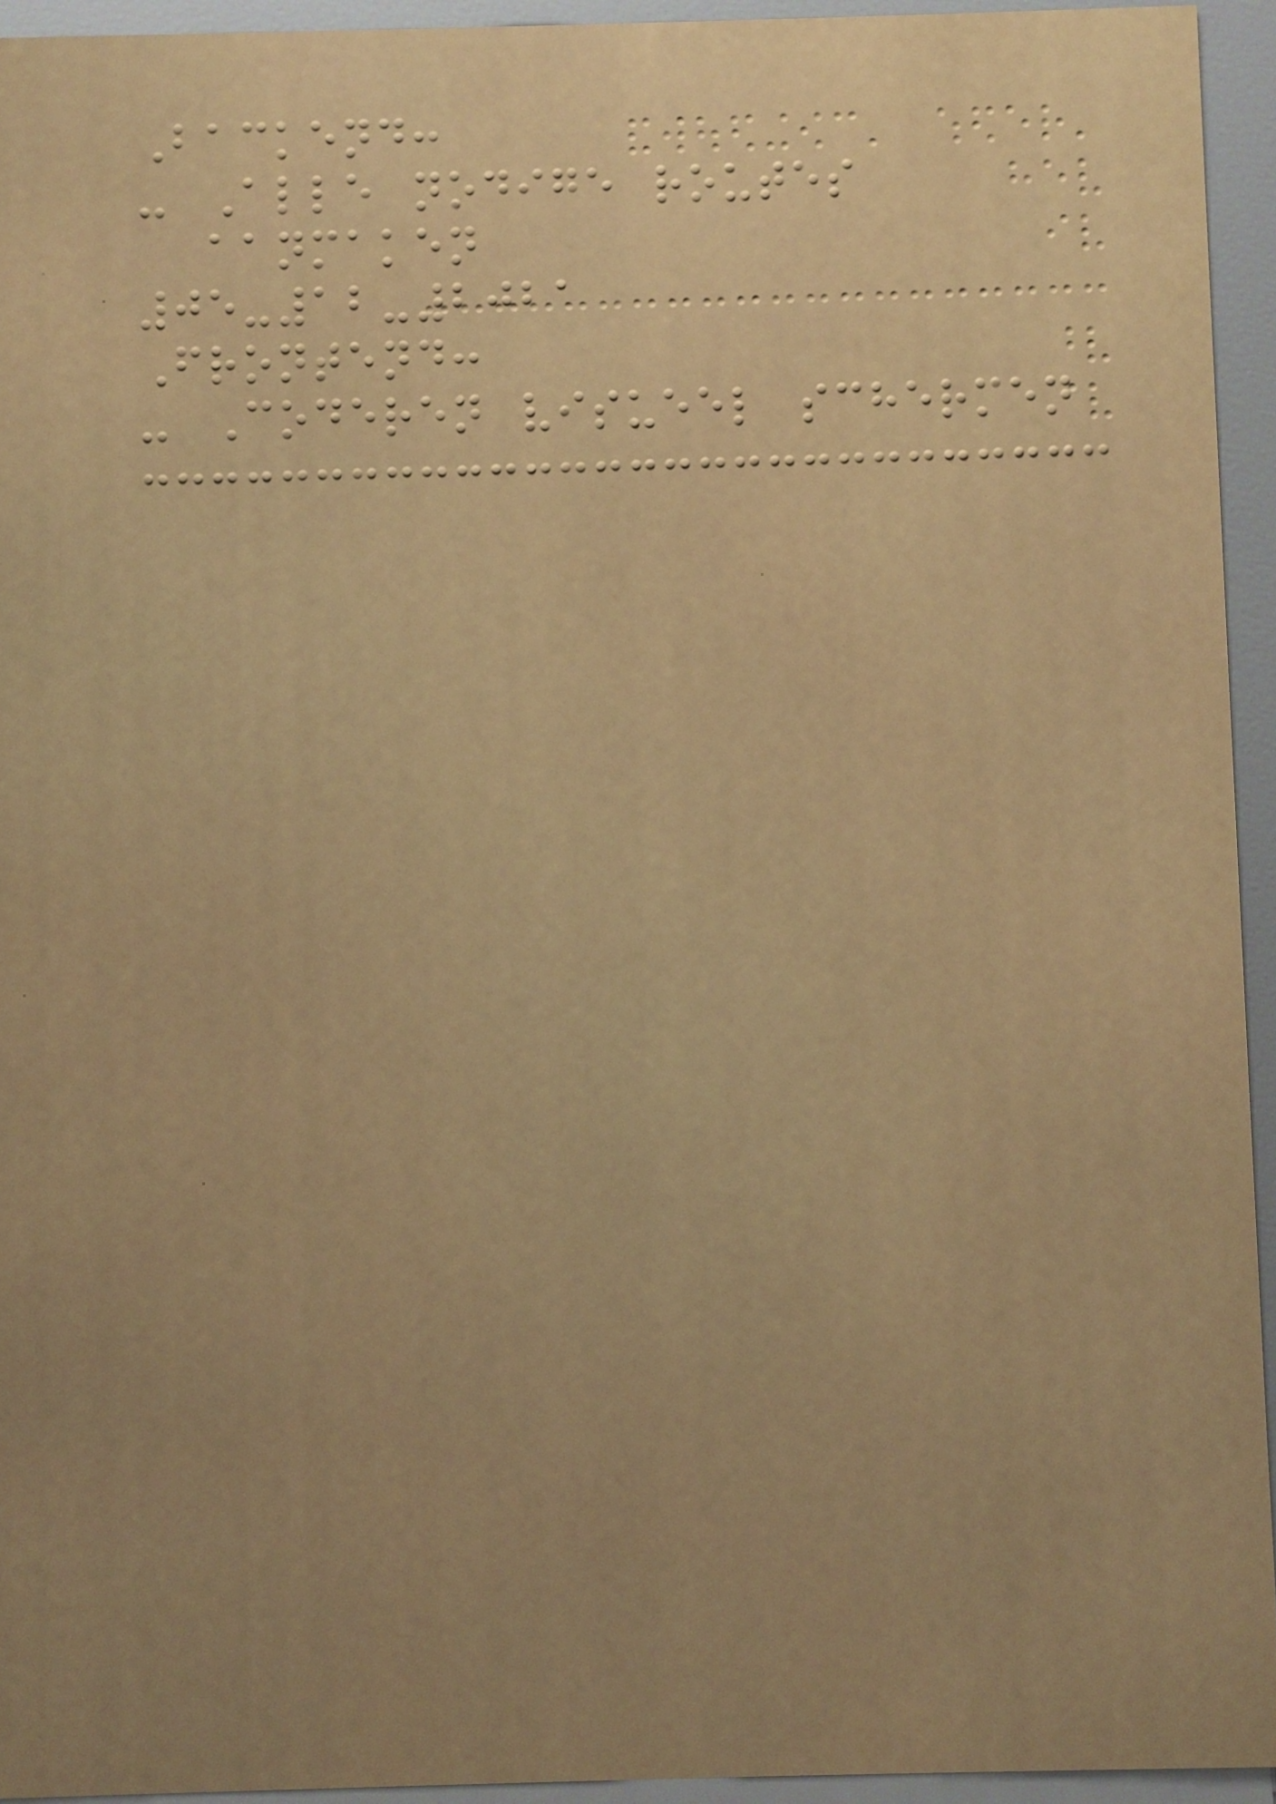Backend:
- Alle nodige routes
aanmaken
05-12-2021
Frontend:
- Coderen visueel schermen
